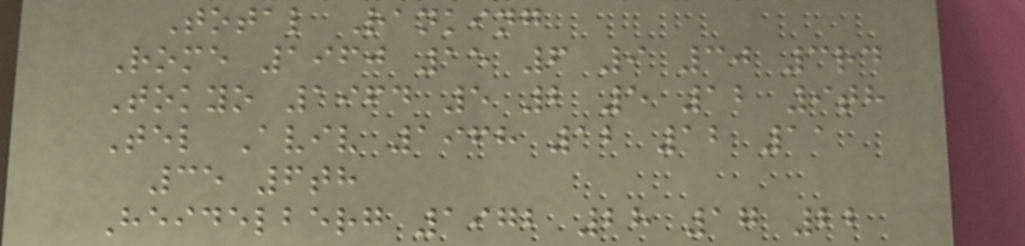Total Ranking
Rome 1960 15 6 9 30 3rd
Tokyo 1964 5 2 5 12 9th
Tel Aviv 1968 12 12 11
35 6th
Heidelberg 1972 28 17 22
